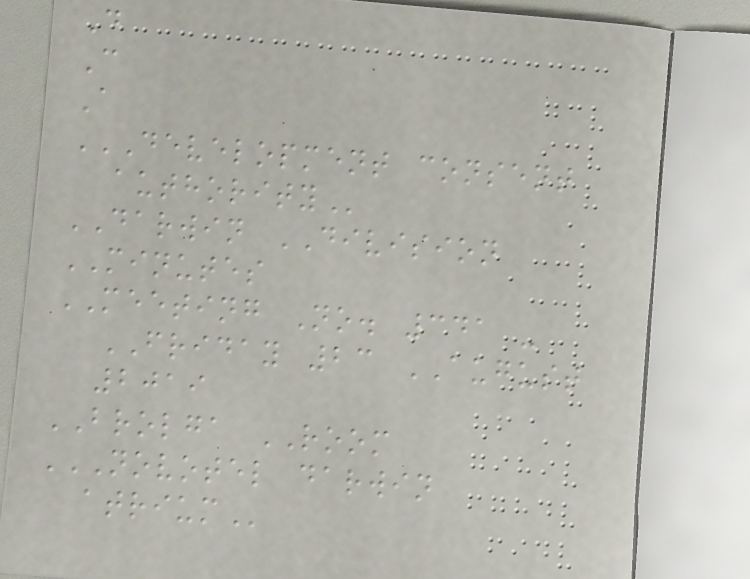D
C
A
DEVELOPMENT CONSENT
AUTHORITY
DARWIN DIVISION
MINUTES
MEETING No. 341 -
FRIDAY 23 AUGUST
2019
BROLGA ROOM
NOVOTEL DARWIN
ATRIUM
